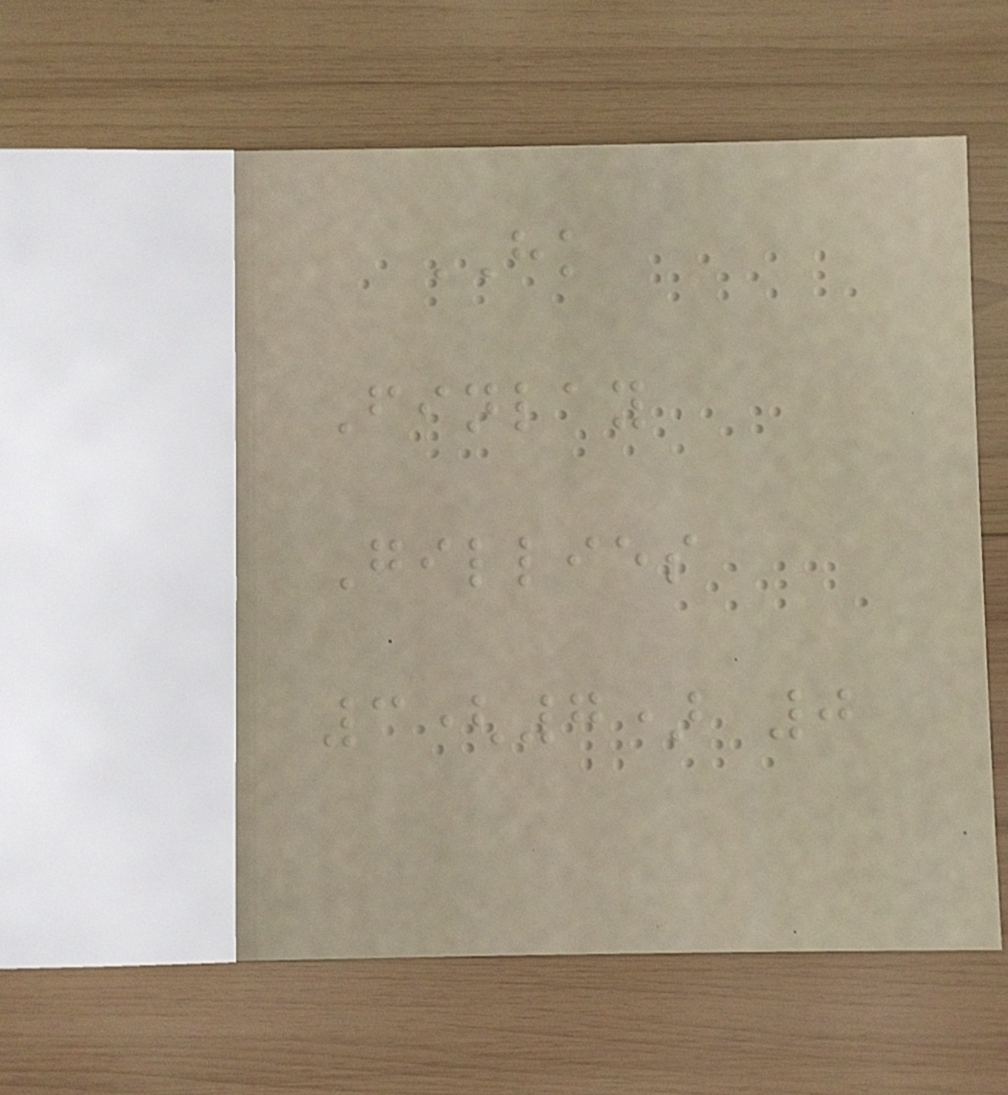HK
Finlay
Gillies
3(7) 0
